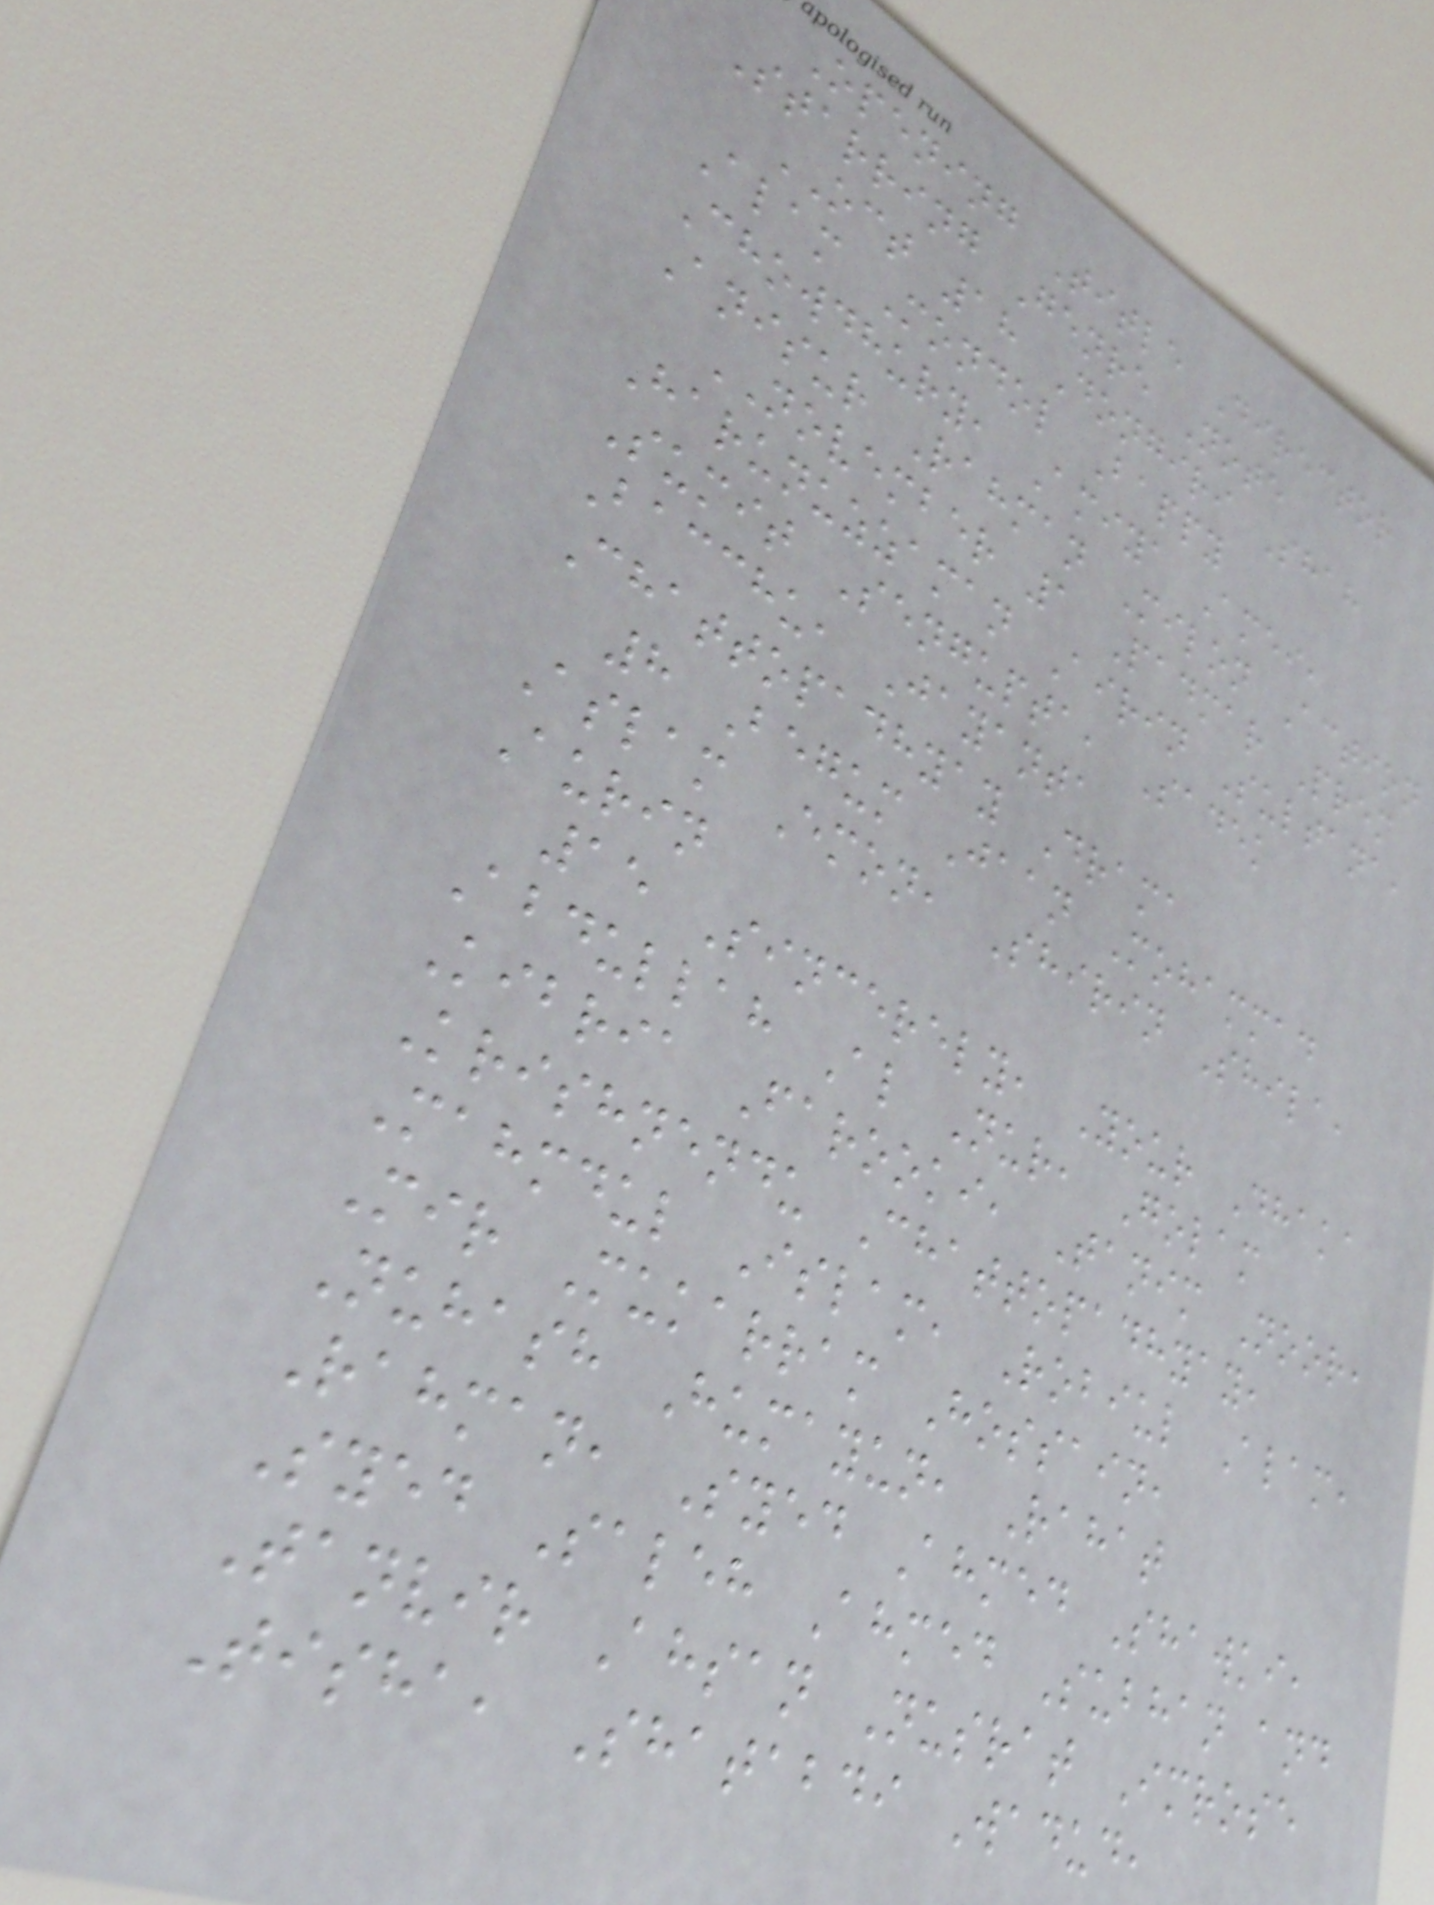Opening Title Director
Starring Genre Note
OCT 18 Dongiri Shah
Alam Mondol Bappy
Chowdhury, Amiya Amei,
Anisur Rahman Milon Action
NOVEMBER 1 Padmar Prem
Harunuzzaman Airin Sultana,
Sumit Sengupta, Sadek
Bacchu, Jayanta
Chattopadhyay Drama
8 Begum Jaan Mohammad
Aslam Emon, Shirin Shila,
Aurin
15 Sincerely, Your Dhaka
Abdullah Al Nur, Golam
Kibria Farooki, Tanim Noor,
Krishnendu Chattopadhyay,
Mahmdul Islam, Robiul Alam,
Mir Mukarram Hossain,
Nuhash Humayun, Rahat
Rahman, Syed Ahmed Shawki,
Syed Saleh Ahmed Subhan and
Tanvir Ahsan Nusrat Imrose
Tisha, Shatabdi Wadud,
